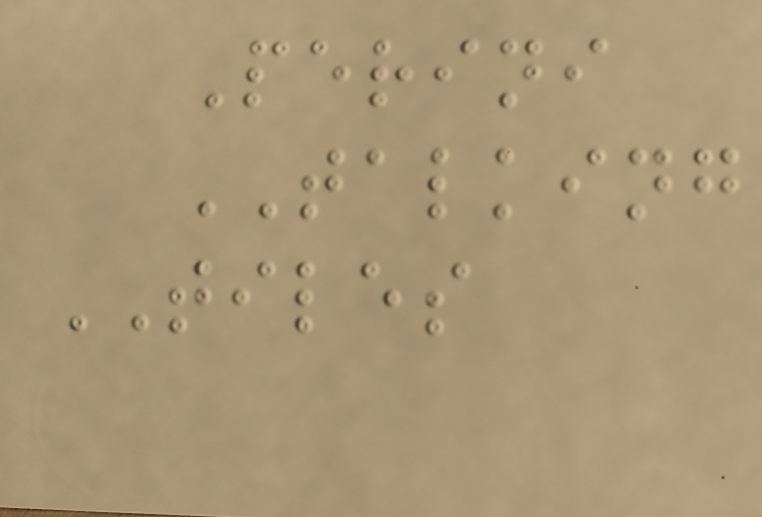Perini
TALKING
TILES
